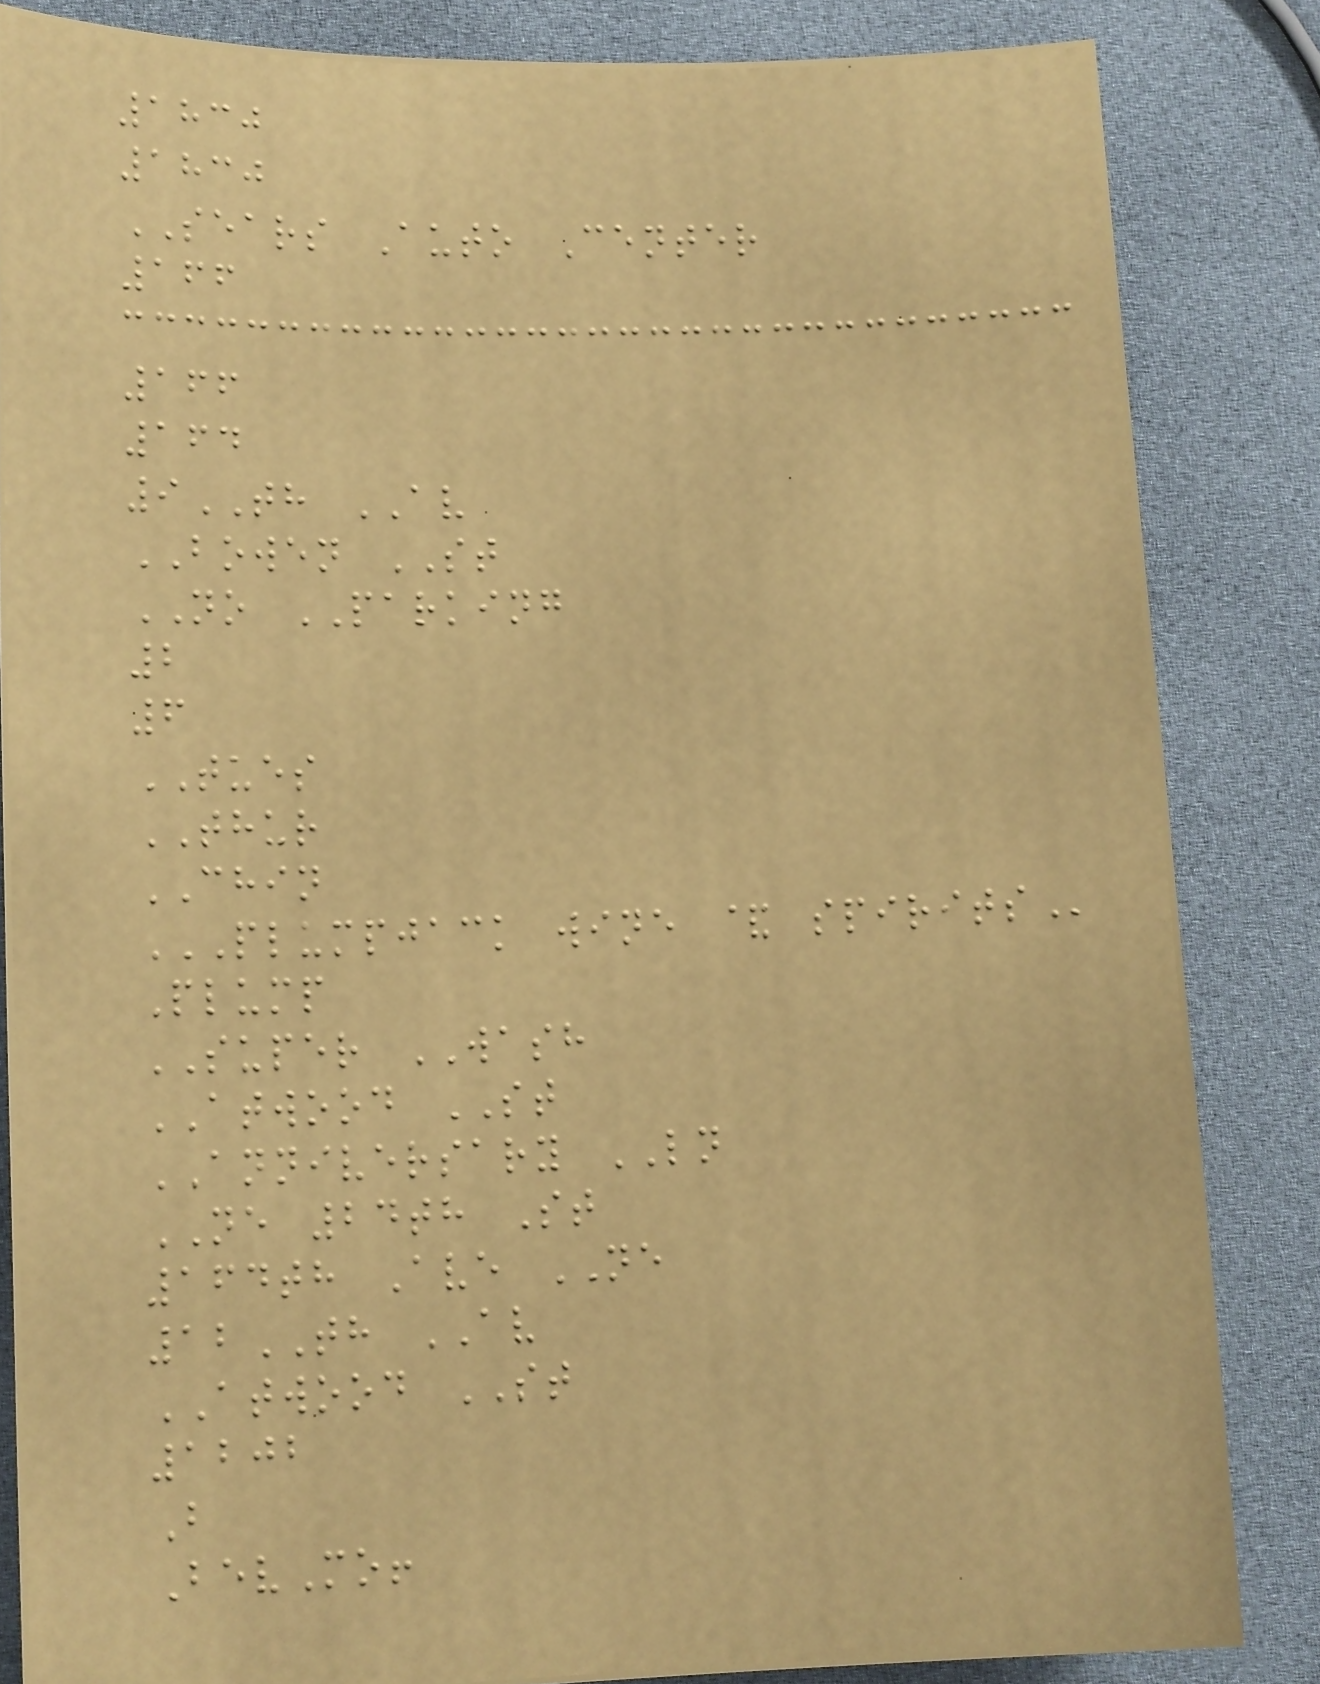1830
1830
SEARS Auto Center
166
166
164
9TH AV
BOWEN ST
NO PARKING
2
6
TUES
THUR
CHIN
PLUMPJACK WINE & SPIRITS
Plump
SUPER WASH
ATWOOD ST
ANNIVERSARY LN
NE 24th St
164th Ave NE
12TH AV
ATWOOD ST
1202
B
BevMo!
